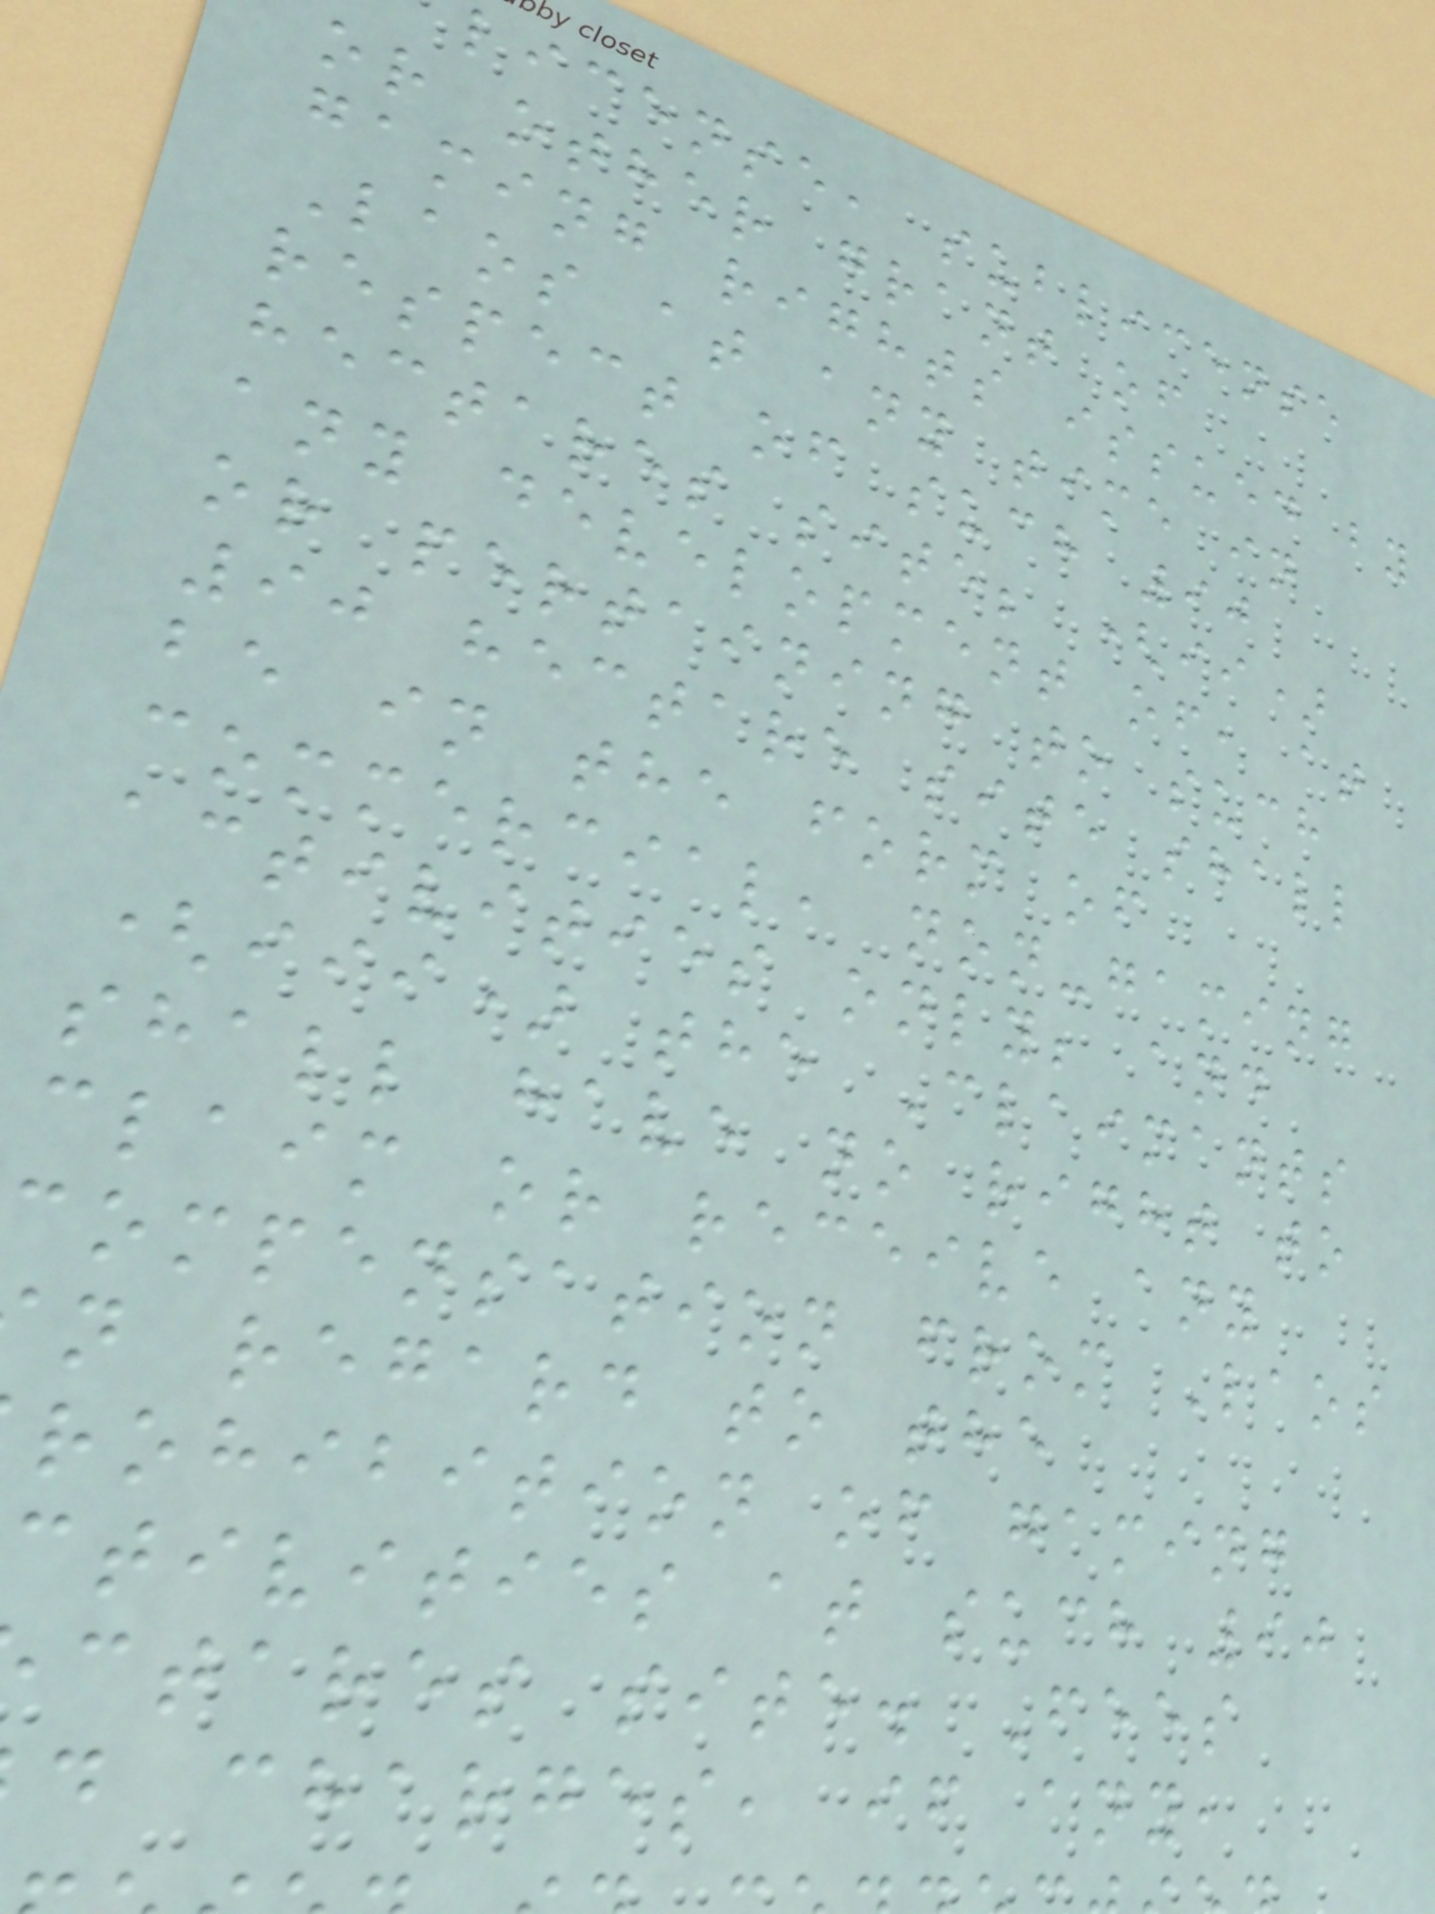license, sublicense
or other grant of
gaming rights issued by
Laos at any time in
respect of such 90
hectares site; (ii)
any development of, at
or pertaining to such
90 hectare site shall
be in the form of
commercial, non-gaming
activities only; and
(iii) the Claimants
shall have no right to
claim or receive any
compensation from Laos
n regard to the
rohibition of gaming
ctivities at such 90
ctares site. Fees
d charges, if any,
